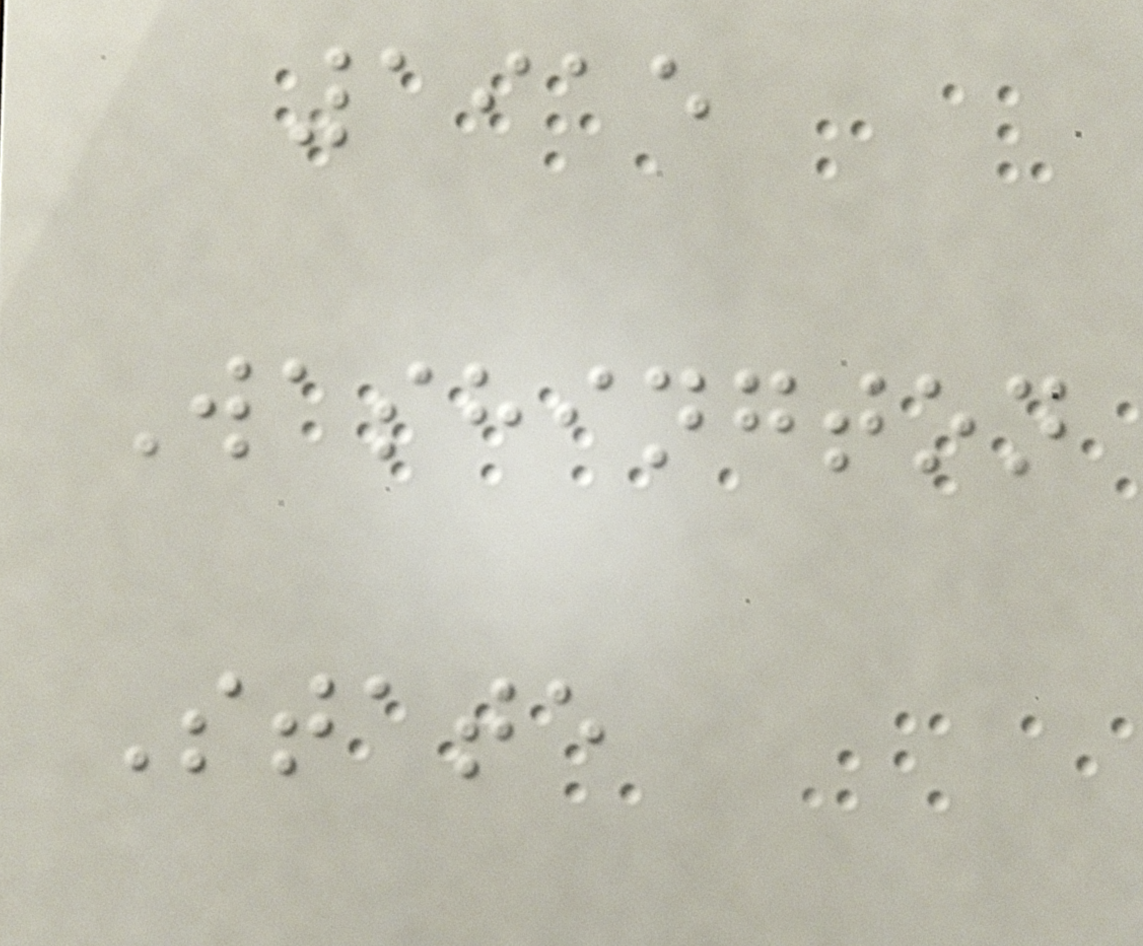1915
Washington
State
